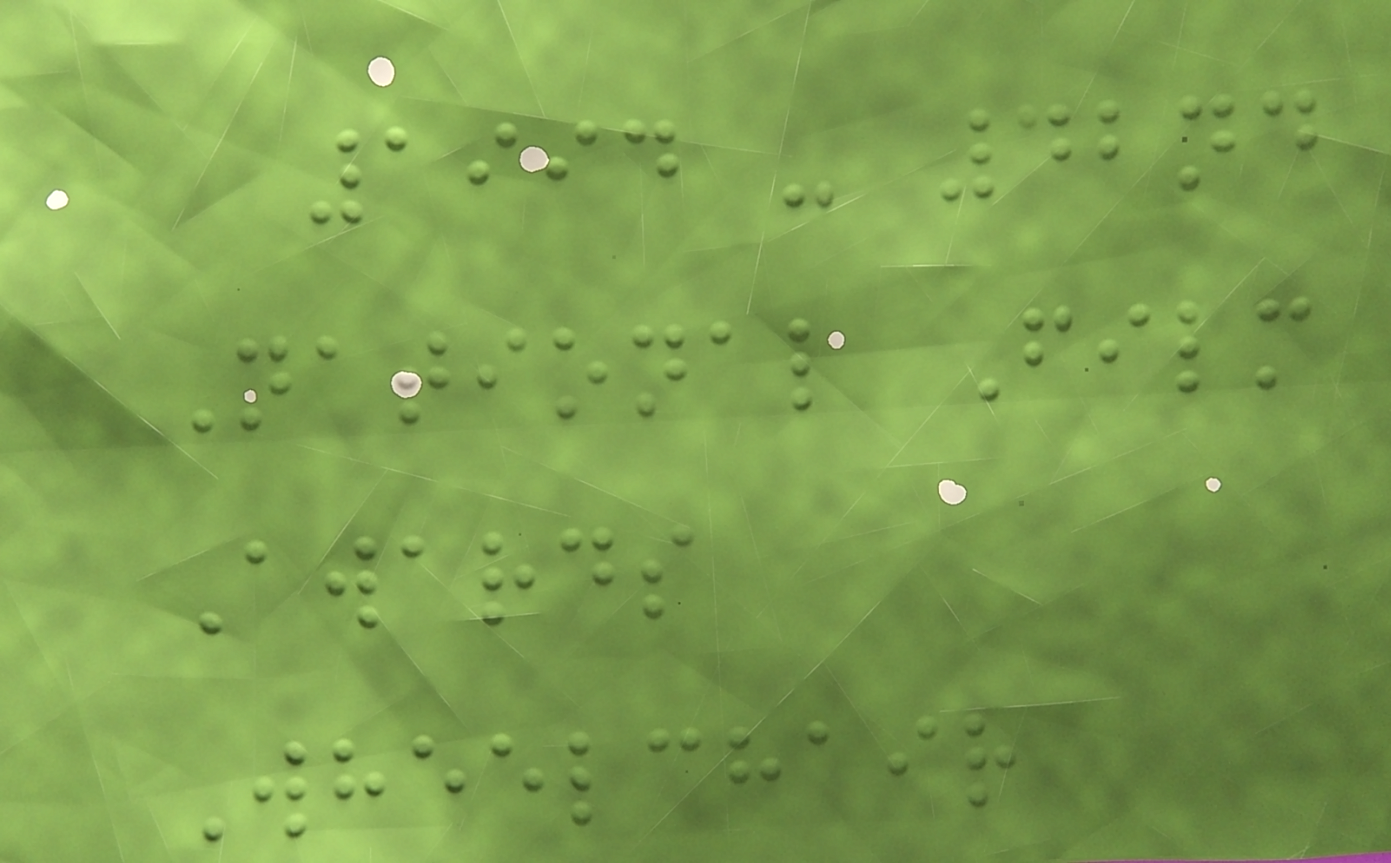1994 - 42nd
National Film
Awards
Wheelchair
